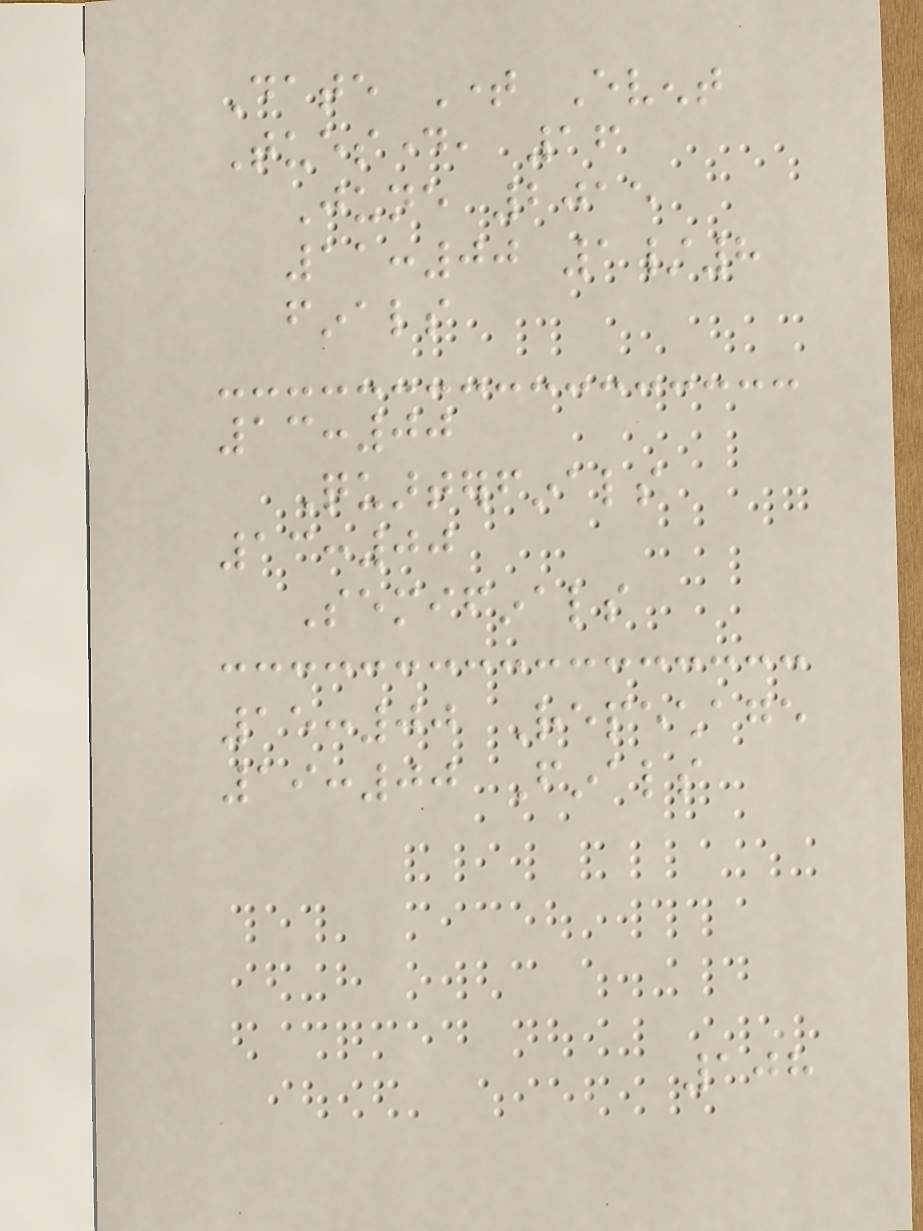Date Time Event
Tuesday, 16
June 2015
11:00 1/8
finals
13:00
Quarterfinals
13:00
Semifinals
15:00 Repechage
19:00 Finals
108
